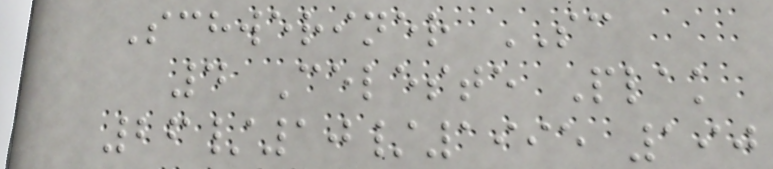Schweriner SC
4 Celeste Plak
26/10/1995 190
